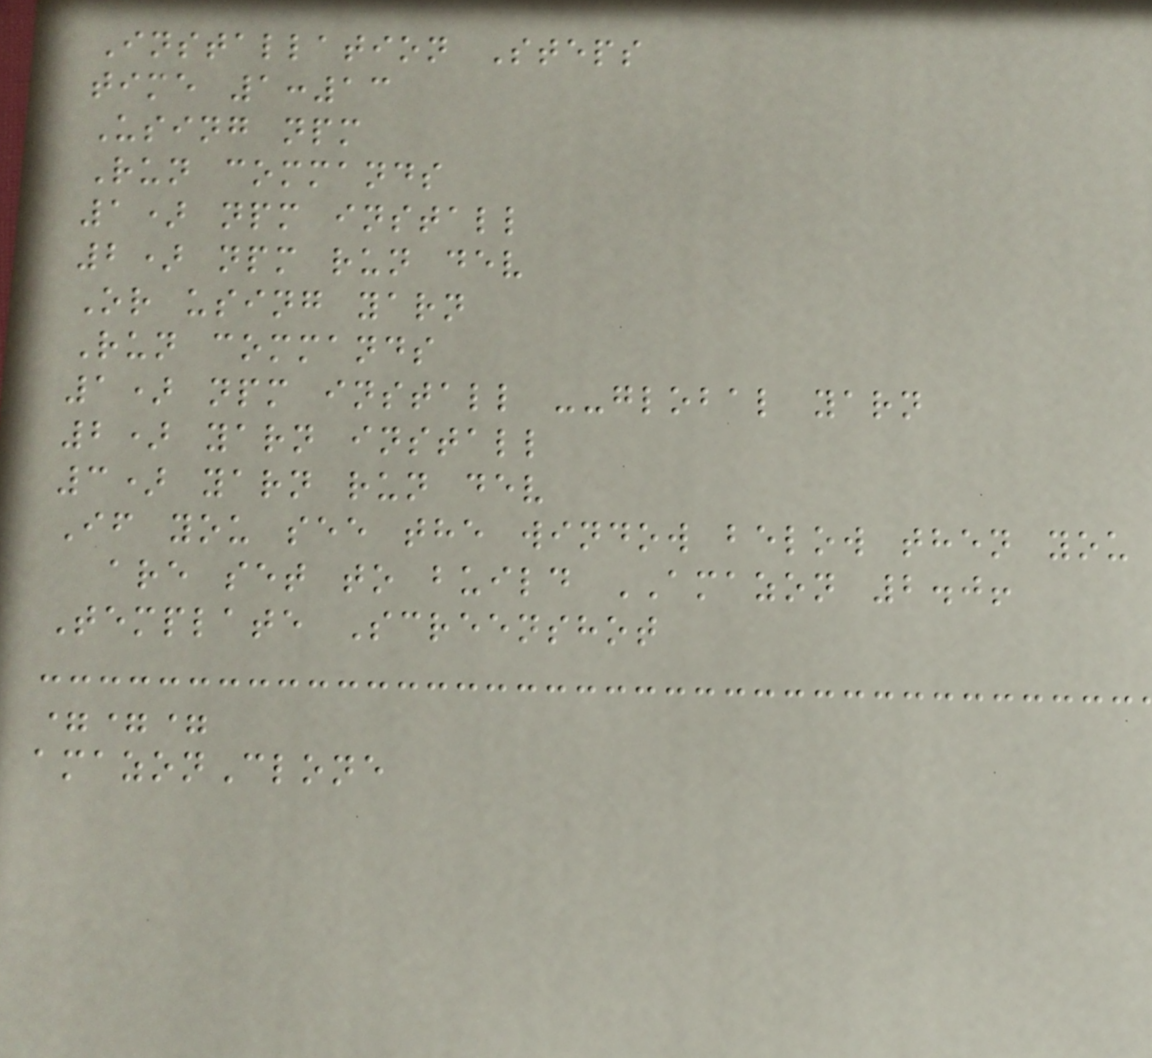Installation Steps
time 1:13
Using npm
Run commands
1) npm install
2) npm run dev
Or using yarn
Run commands
1) npm install --global yarn
2) yarn install
3) yarn run dev
If you see the window below then you
are set to build AMAZON 2.0!
Template Screenshot
===
amazonClone
